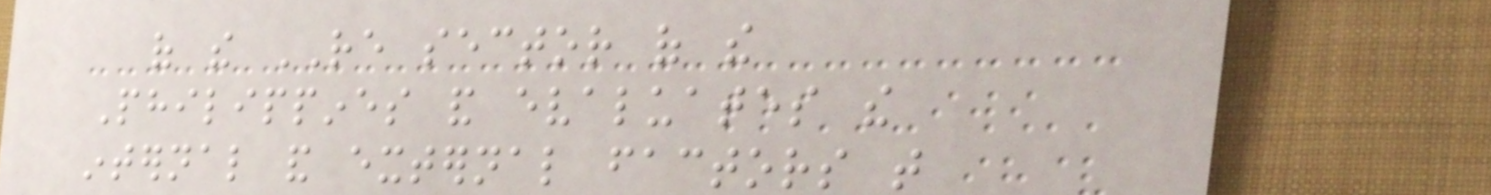of the RE sector of the
Philippines and evaluates the
internal and external factors that
